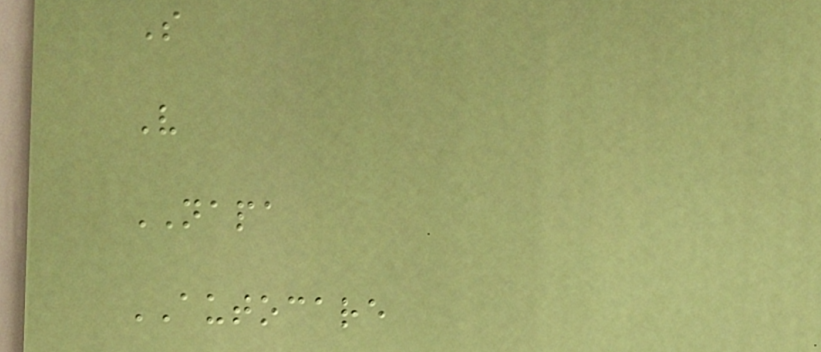S
V
NAPA
AUTOCARE
